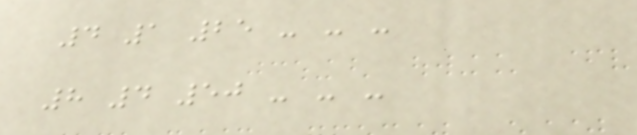4 1 25 - - -
8 4 50 - - -
